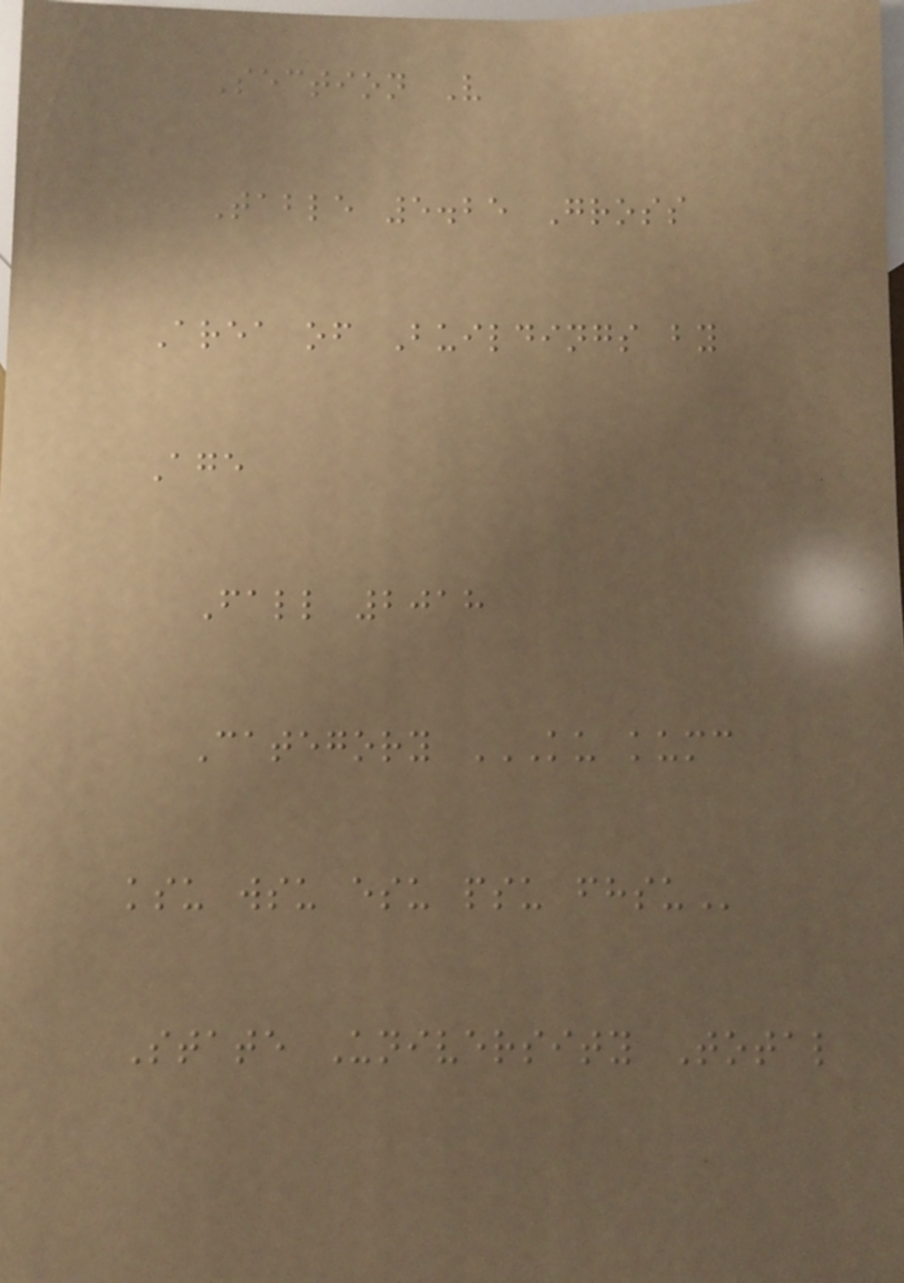Section V
Table 5.25 Gross
Area of Buildings by
Age
Fall 2018
Category KU KUMC
KSU WSU ESU PSU FHSU
State University Total
